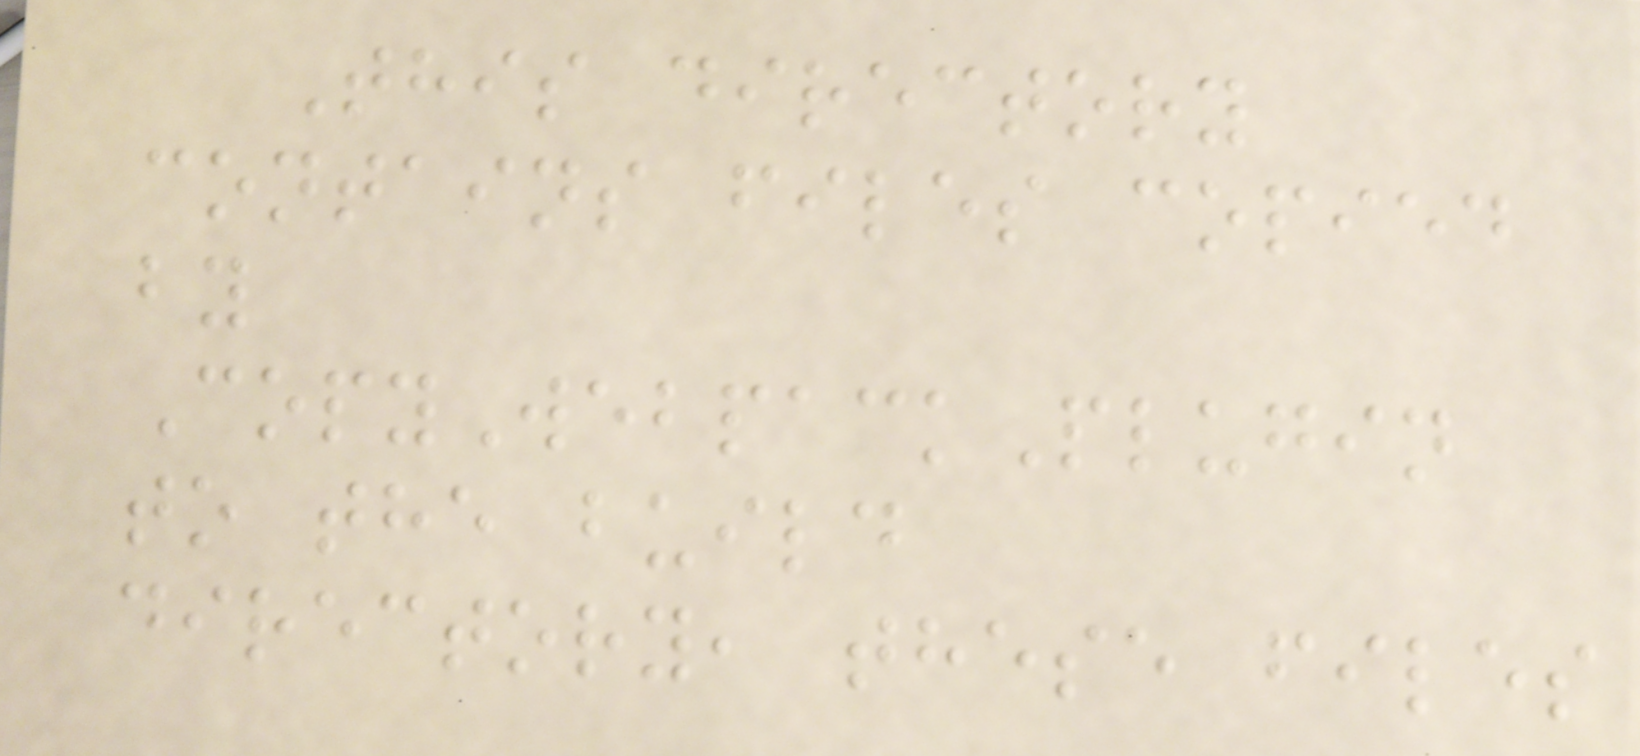This directory
contains files copied
by
CopyWebpackPlugin
to the build
directory, these files
